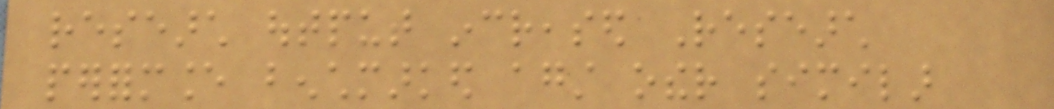research output increased Research
performance benchmarked against other similar
